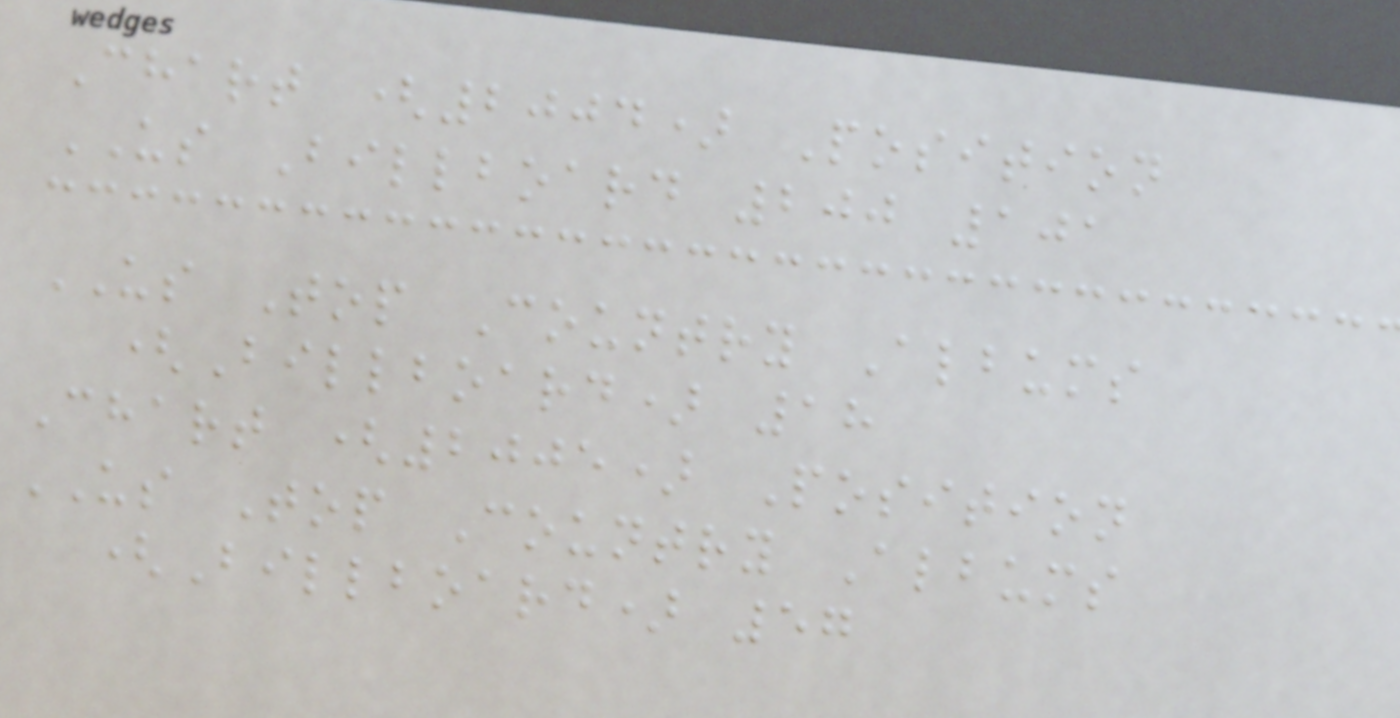Chart (2004) Position
US Billboard 200 101
US Top Country Albums
(Billboard) 18
Chart (2005) Position
US Top Country Albums
(Billboard) 57
